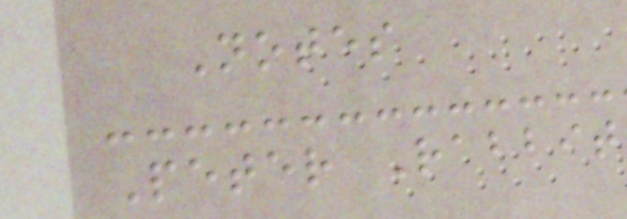Notes
Peter Rabbit
